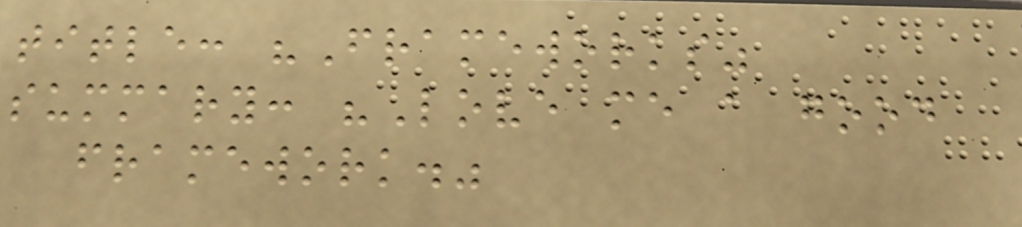title: "Frameworks"
summary: "Love me a good
framework."
